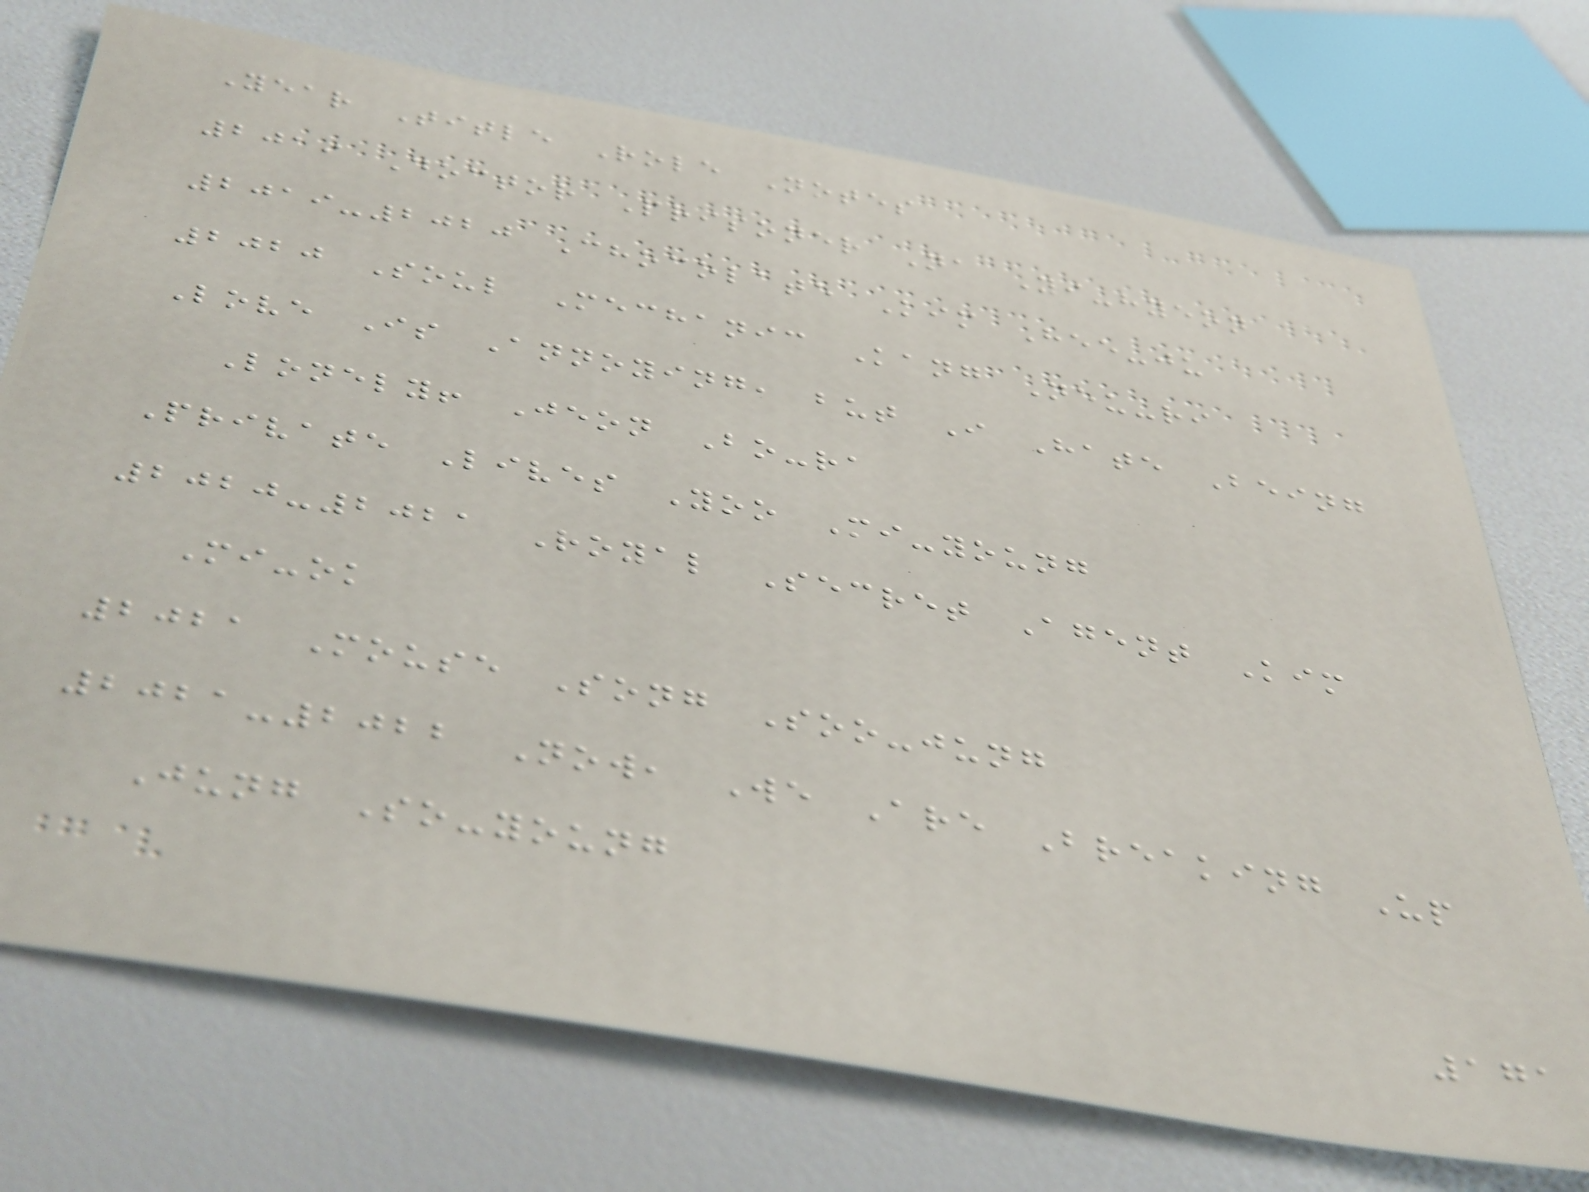Year Title Role Notes
2019 Doctor Prisoner Na Yi-hyeon
2019-2020 Chocolate Kim Hee-ju
2020 Soul Mechanic Kang Neu-ri
Love Is Annoying, but I Hate Being
Lonely! Jeon Bo-ra
Private Lives Yoo Mi-young
2020-2021 Royal Secret Agent Kim
Mi-ok
2021 Mouse Song Soo-jung
2021-2022 Now, We Are Breaking Up
Jung So-young
171
